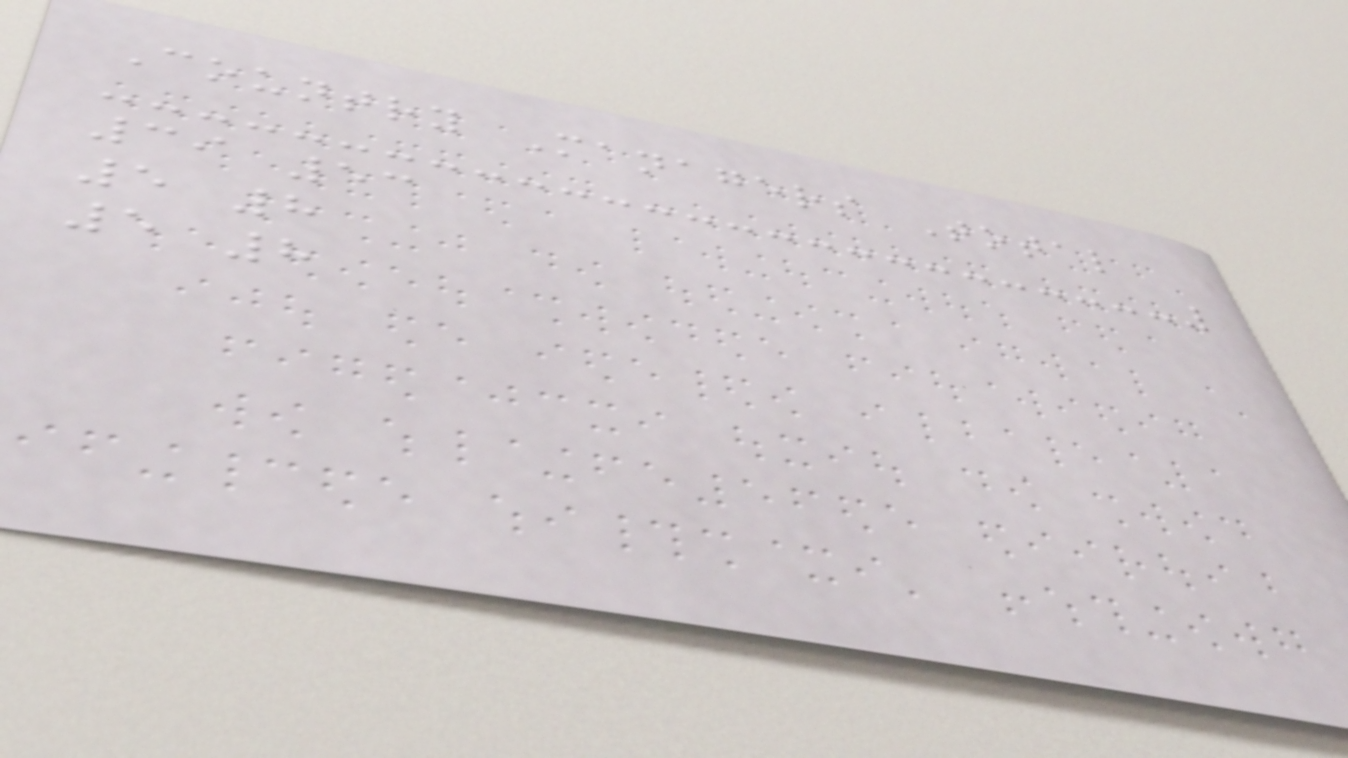Country Managers Total
39 53
5 8
5 8
